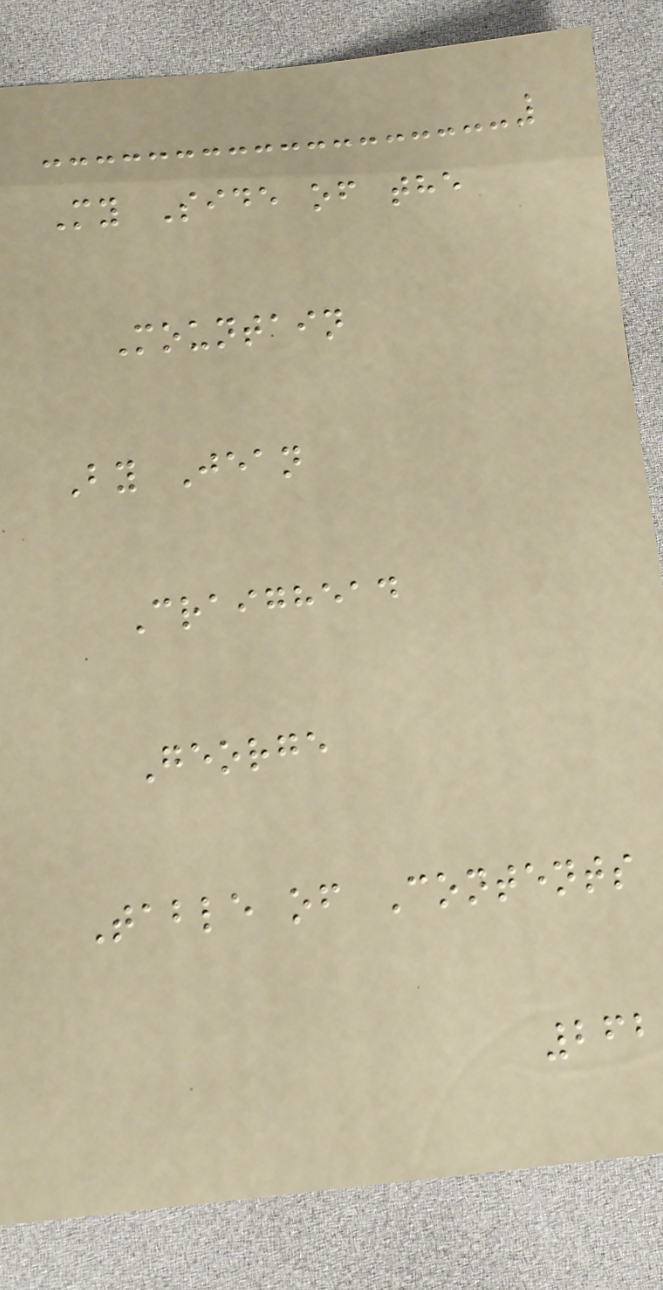My Side of the
Mountain
By Jean
Craighead
George
Table of Contents
262
